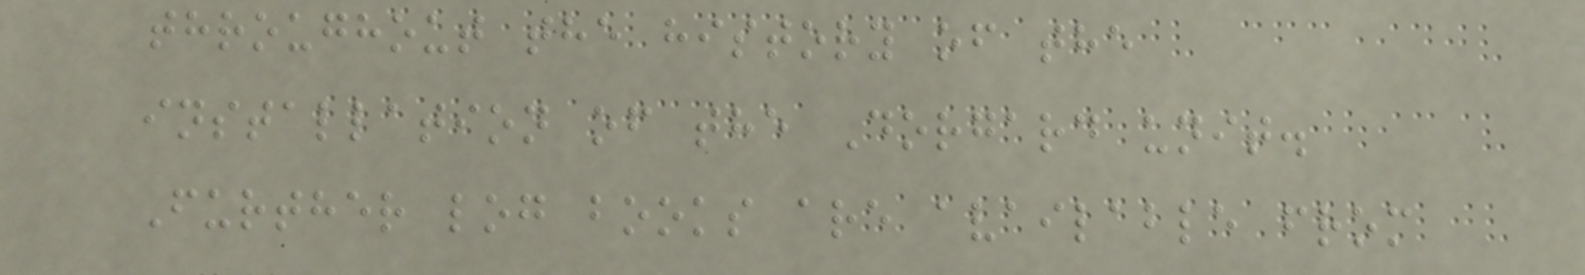throughout the history of the
installation of the Dorgard unit.
Further log books are available from
